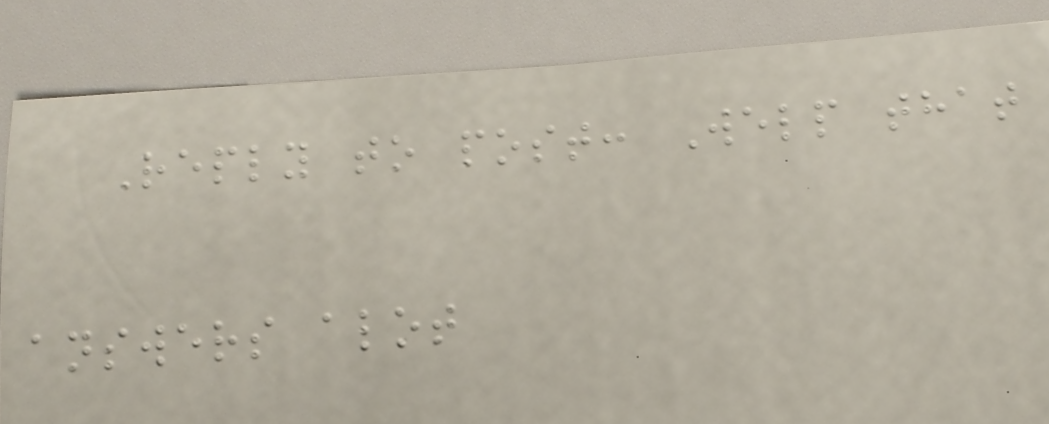Reply to post: Welp that
answers alot
